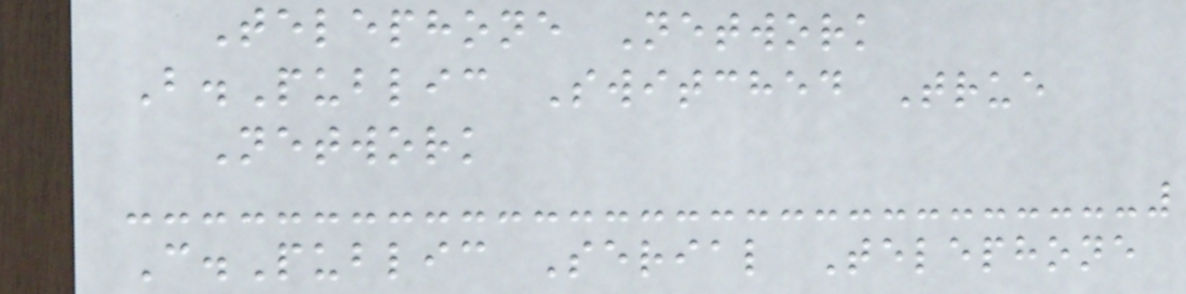Telephone Network
B.Public Switched True
Network
C.Public Serial Telephone
